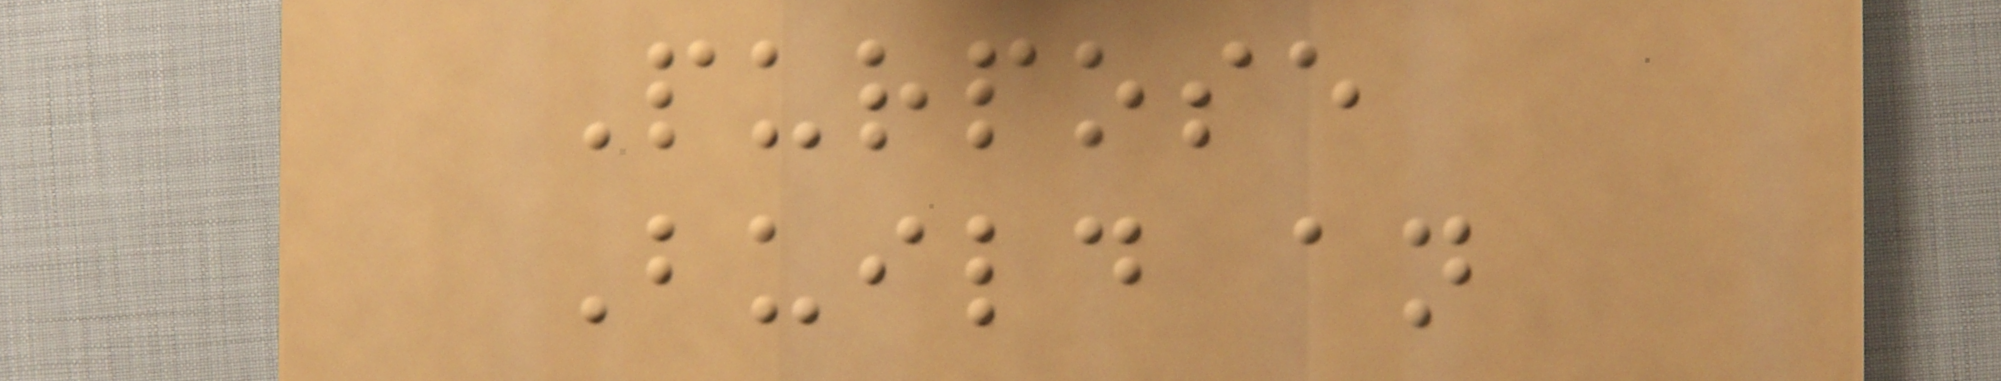Purpose
Build an
